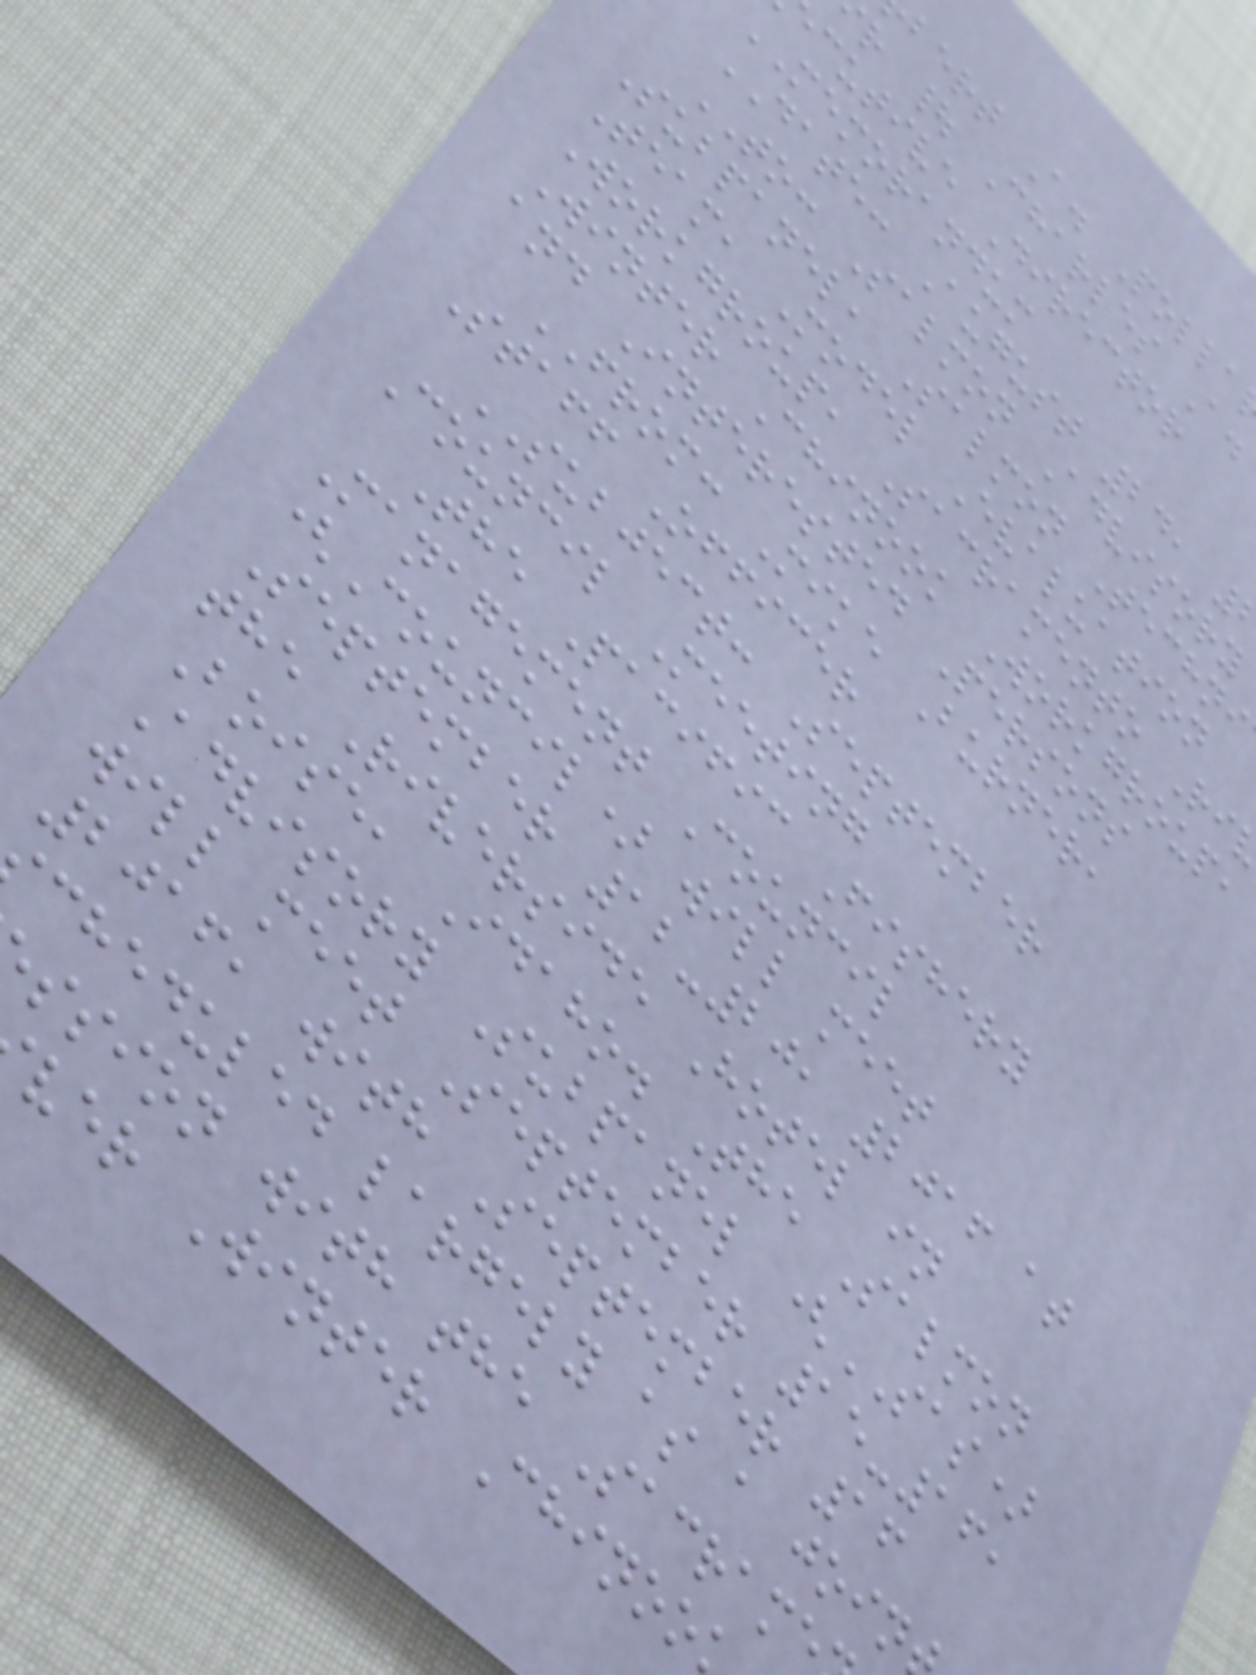bert A. Polla
r | Charles A.
cutive Director
MEMORANDUM
DATE: August 24,
TO: Salmon Advisory
Subpanel, Salmon Techni
Team, Model Evaluation
Workgroup, Sacramento Ri
Winter Chinook Workgroup,
and Interested Persons
FROM: Mike Burner,
Staff Officer
SUBJECT: September
Council Meeting
The Pacific Fishery
Management Council
(Council) will meet
September 12-20, 2016 at
the Riverside Hotel in
Boise, Idaho. The Salmon
Advisory Subpanel (SAS)
will meet September 15-16,
2016, with September 16
cheduled largely as a join
ssion with the Sacrame
ver Winter Chinoo
